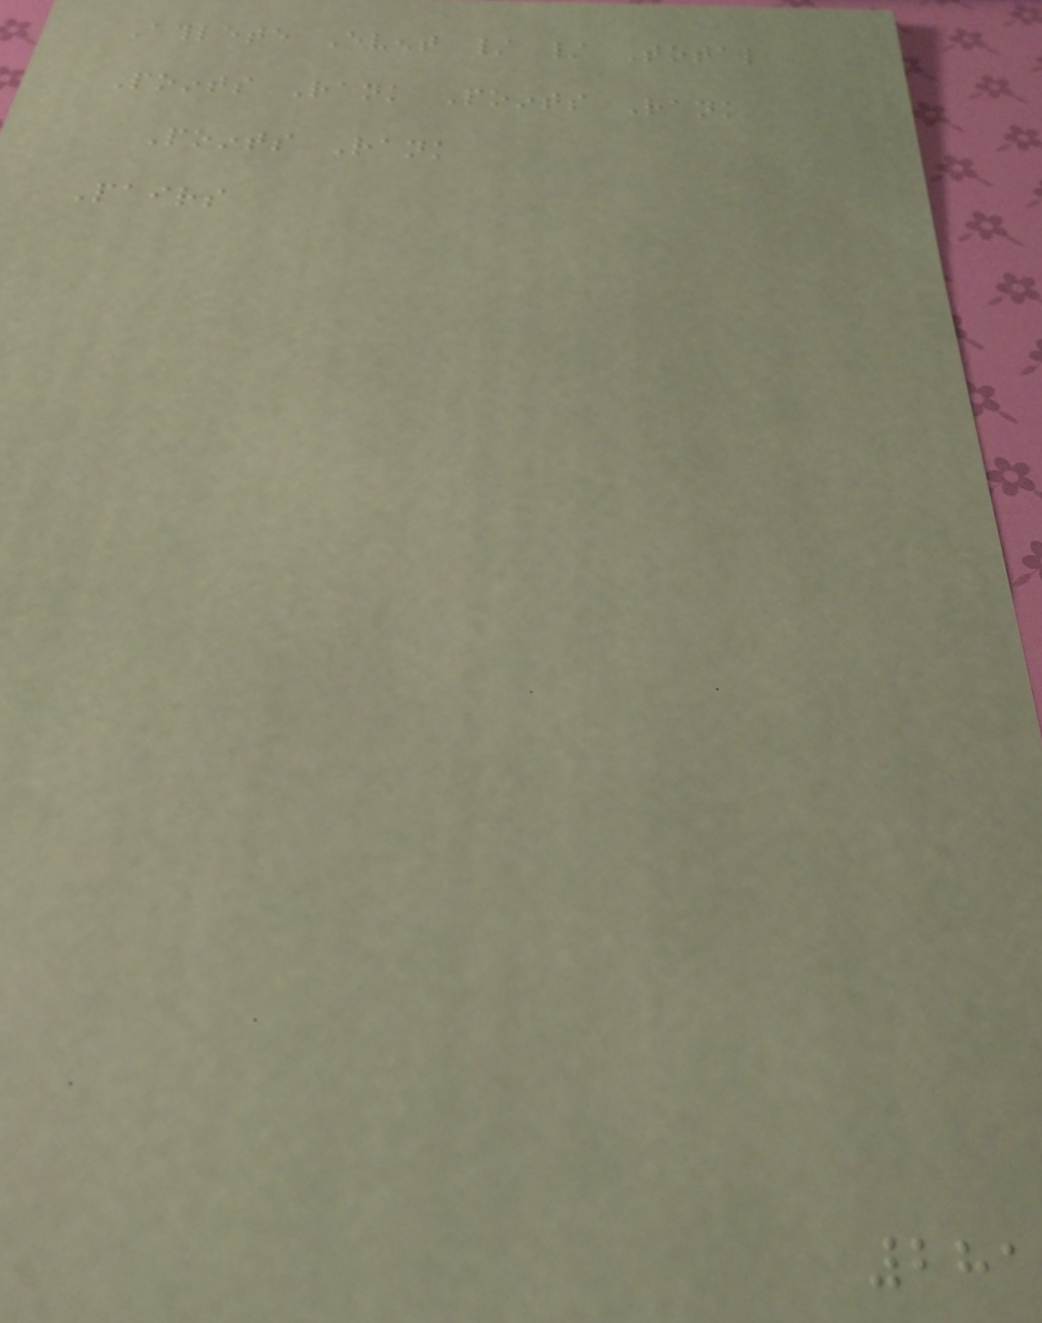Athlete Event / / Total
Points Rank Points Rank
Points Rank
Pairs
281
